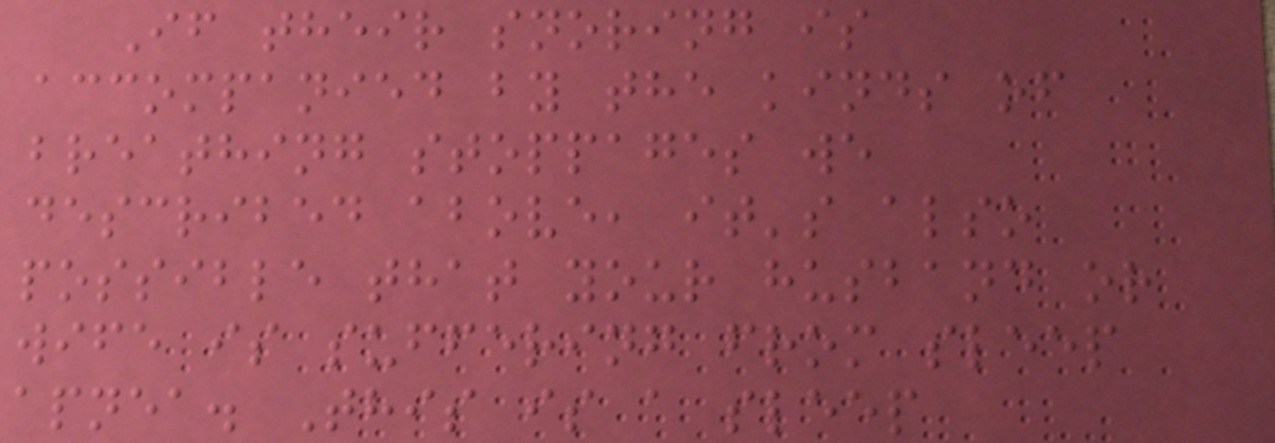If their snoring is
accompanied by the kinds of
breathing stoppages we
described above, it's also
possible that your husband or
wife is suffering from sleep
apnea. This is a sleep
